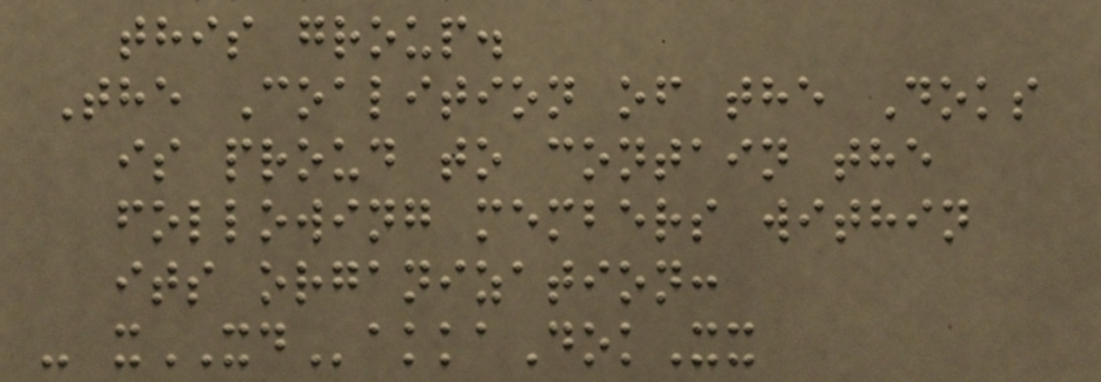this group.
The Coalition of the Doks
is proud to contain the
following members within
its organization:
- xXDakkaDokXx
